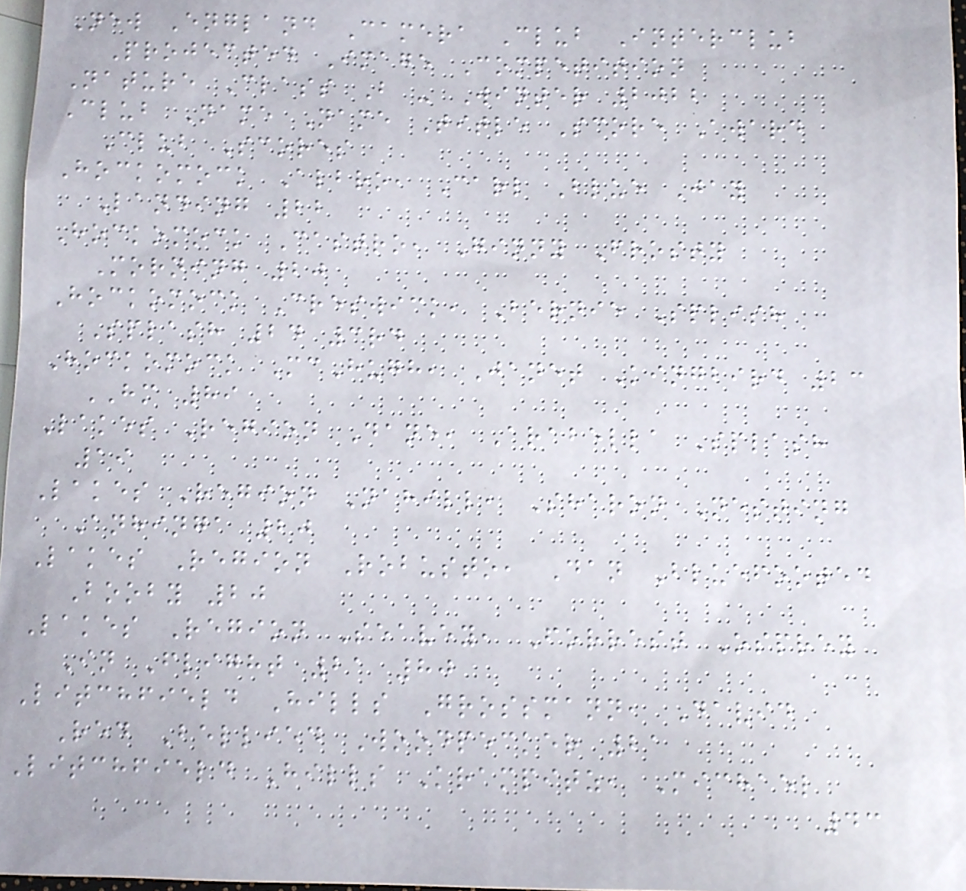New England Camera Club Interclub
Projected Image Competition
Nature Class B - Winter 2022
Club Name Name Title Score Award
Club Scores
Hockomock Albro, Carl Blue Jay
Landing 22
Hockomock Castro, Ginny Frosty
Morning 20
Hockomock Creswick, Bernie Splish
Splash 24 3rd
Hockomock McHugh, Janet Kingbird 23
HM 89
Lakes Region Dane, Arabella Splash
19
Lakes Region Nahill, Sharon Nesting
Anhinga 20
Lakes Region Robusto, Dan Bluefooted
Booby 20
Lakes Region Seavey, Forrest Osprey
In Flight 21 80
Litchfield Hills Grossmann, David
Red Bellied Woodpecker 21
Litchfield Hills Krampitz, Michael
43
